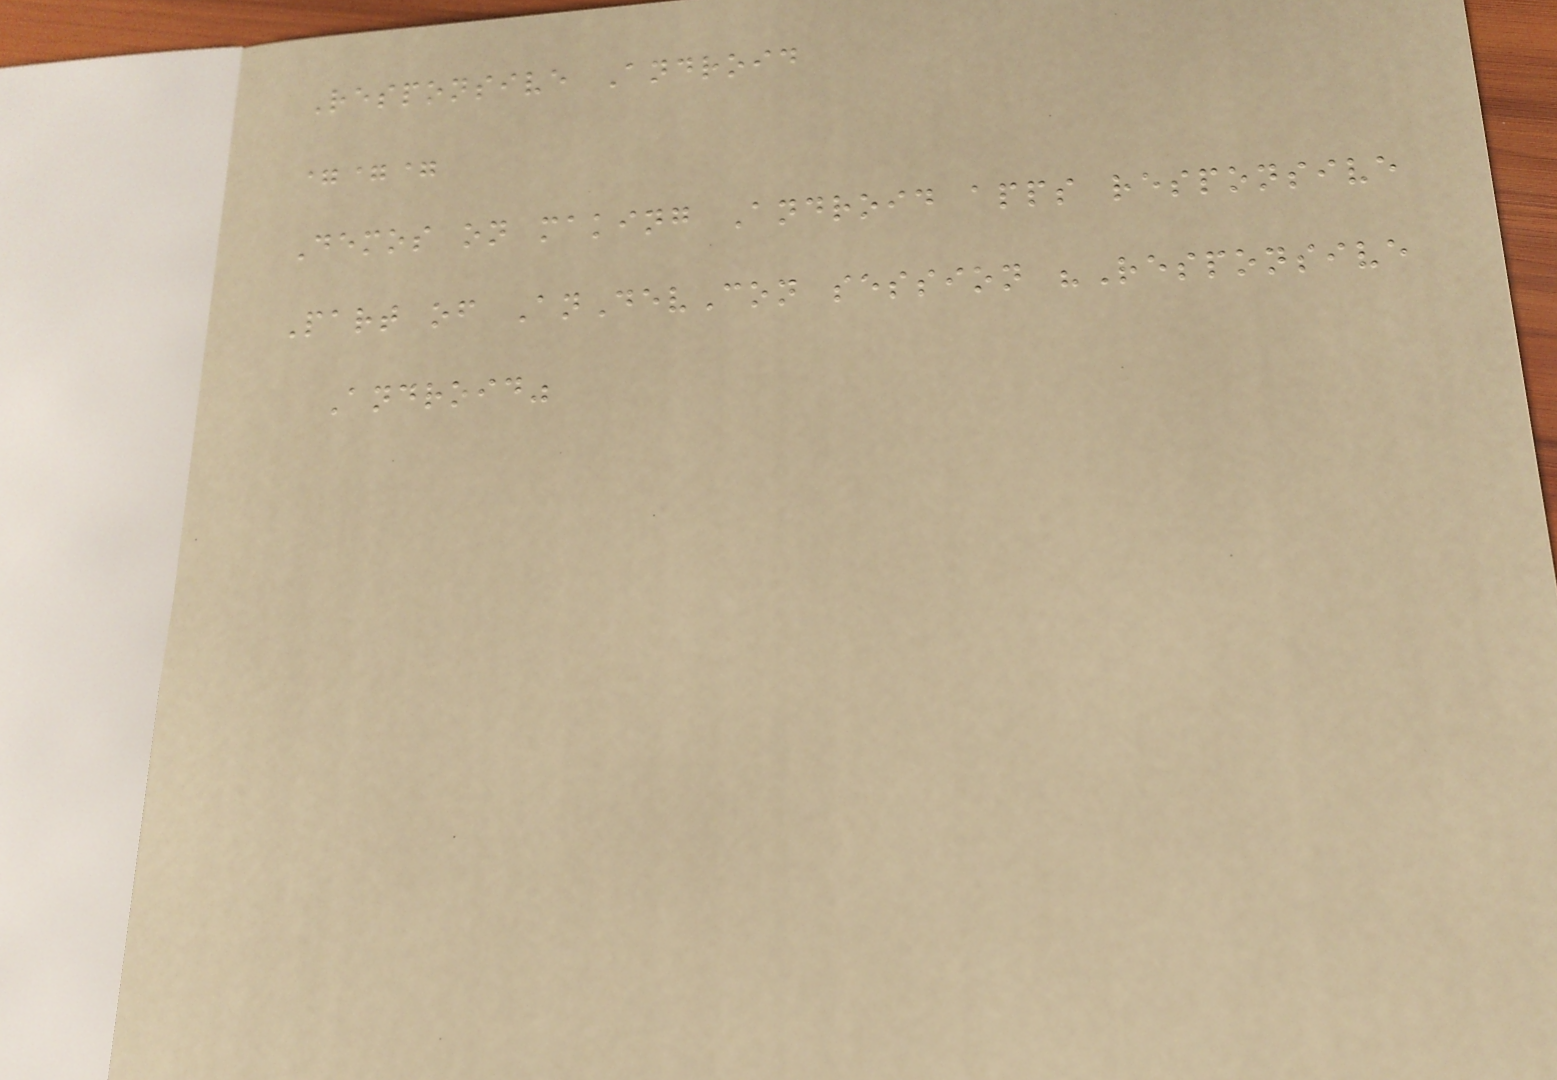Responsive Android
===
Demos on making Android apps responsive
Part of AnDevCon session "Responsive
Android"
